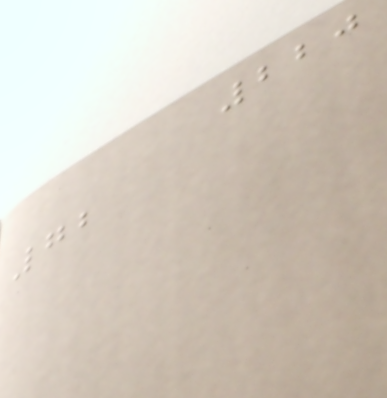220
72
